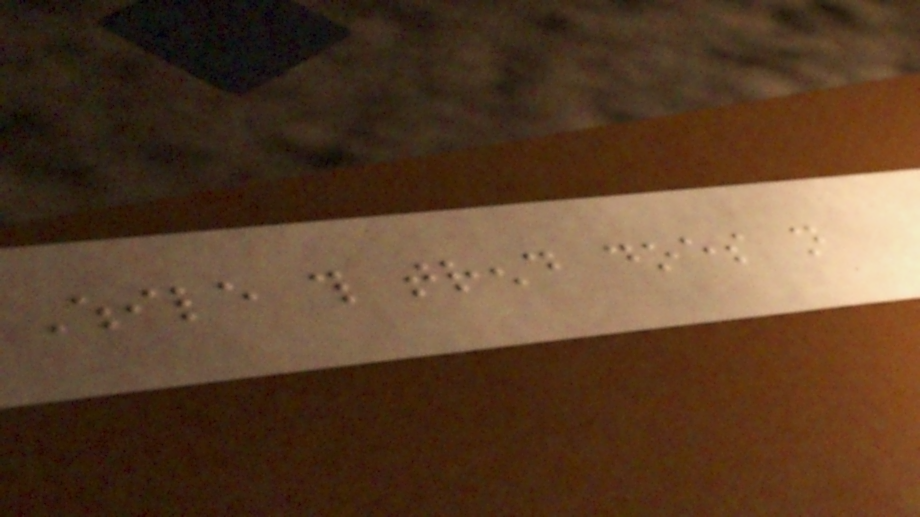While this trend does not
